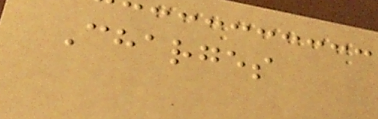Charges
